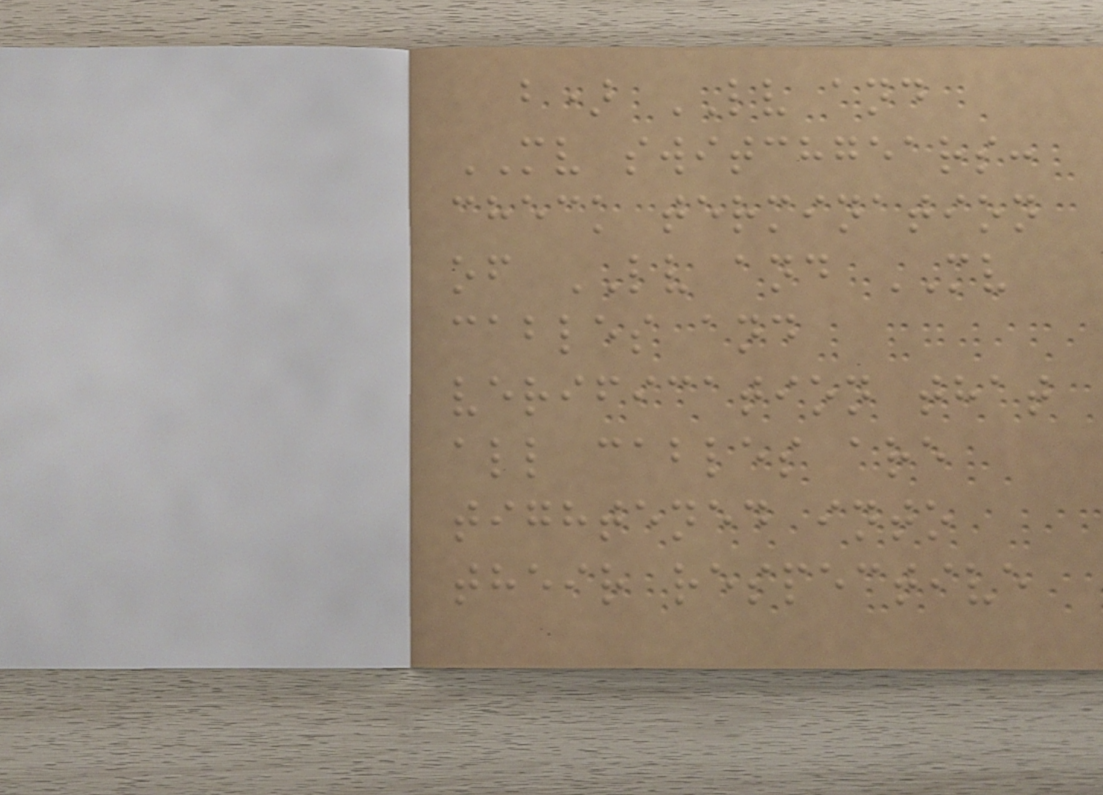b) LV and
MV switchgears:
check termination
of LV and MV
cables and
verification that
all cables are
tightened into
their respective
